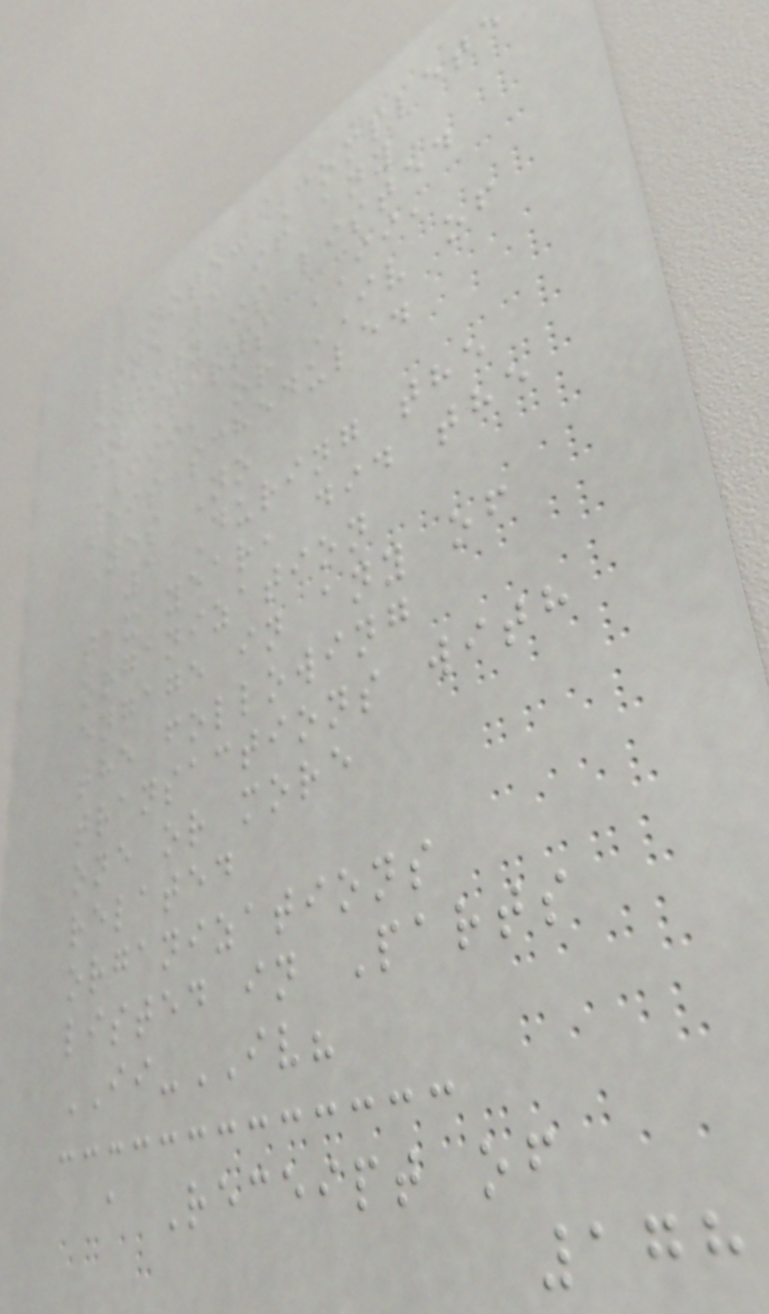Note: Complete
line 1 if any
entity is listed
in Parts II,
III, or IV of
this schedule.
Yes No
1 During the
tax year, did the
organization
engage in any of
the following
transactions with
one or more
related
organizations
listed in Parts
II-IV?
a Receipt of
178
